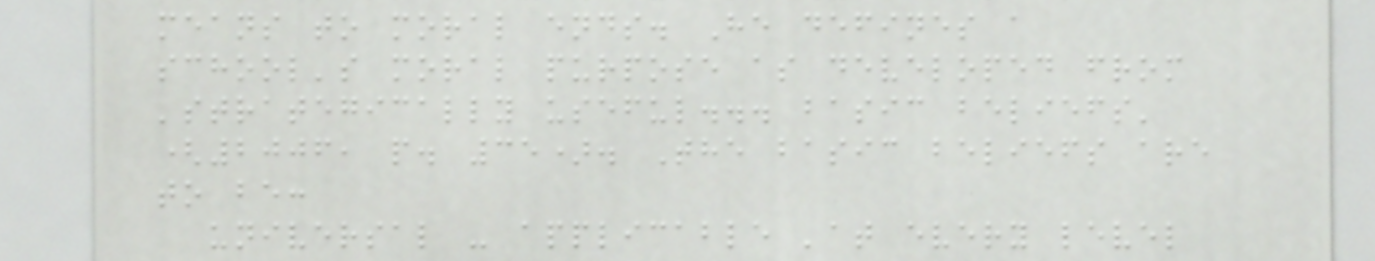means to moral ends. He defines a
school's moral purpose as developed from
'strategically useful... basic beliefs'
(2006, p. 35). The basic beliefs are
to be:
universal - applicable 'at every level
